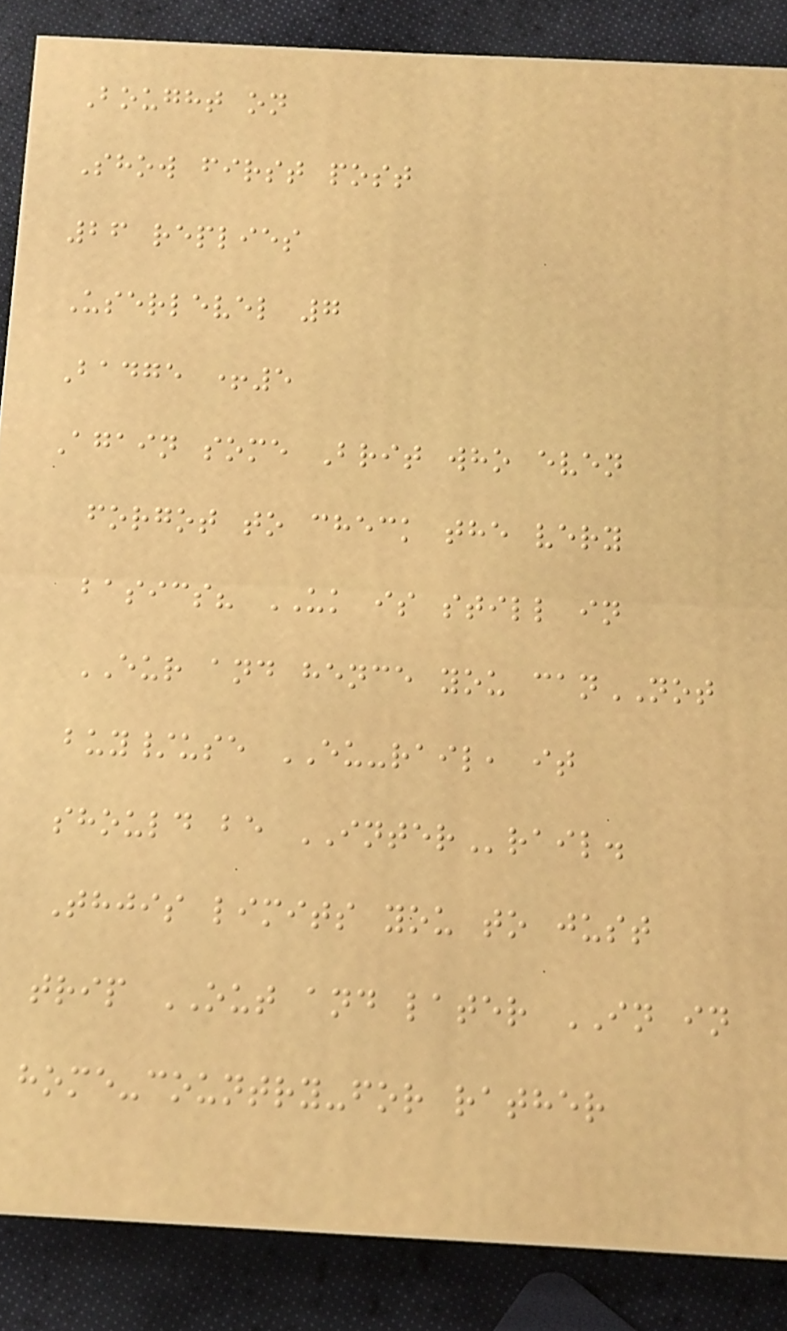Bought on
Show first post
26 replies
Userlevel 7
Badge +5
Again some Brit who even
forgot to check the very
basics? UK is still in
EUR and hence you canNOT
buy/use EU-rail, it
should be INTERrail.
Thjis limits you to just
trip OUT and later IN in
home-country-for rather
